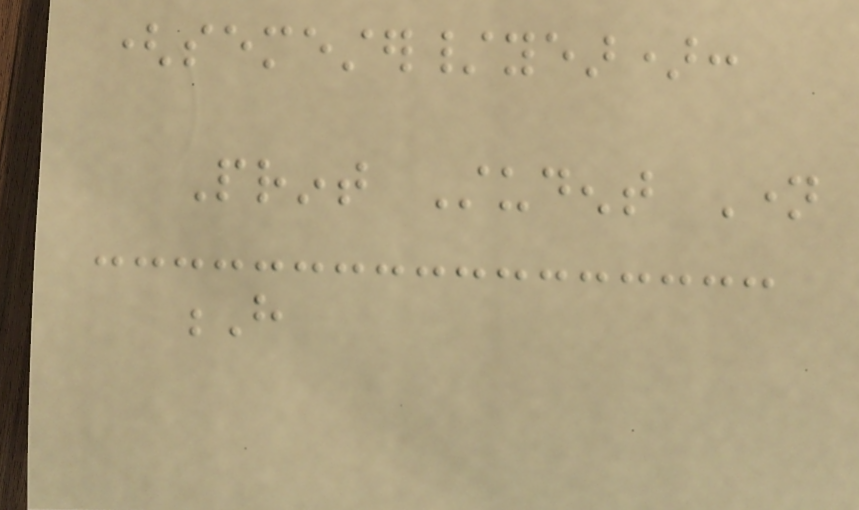(semester/year):
Print Student Name
H
